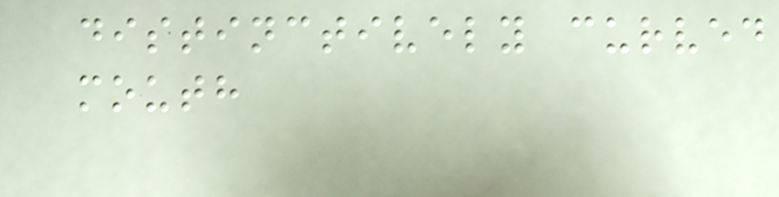distinctively curved
mouth
